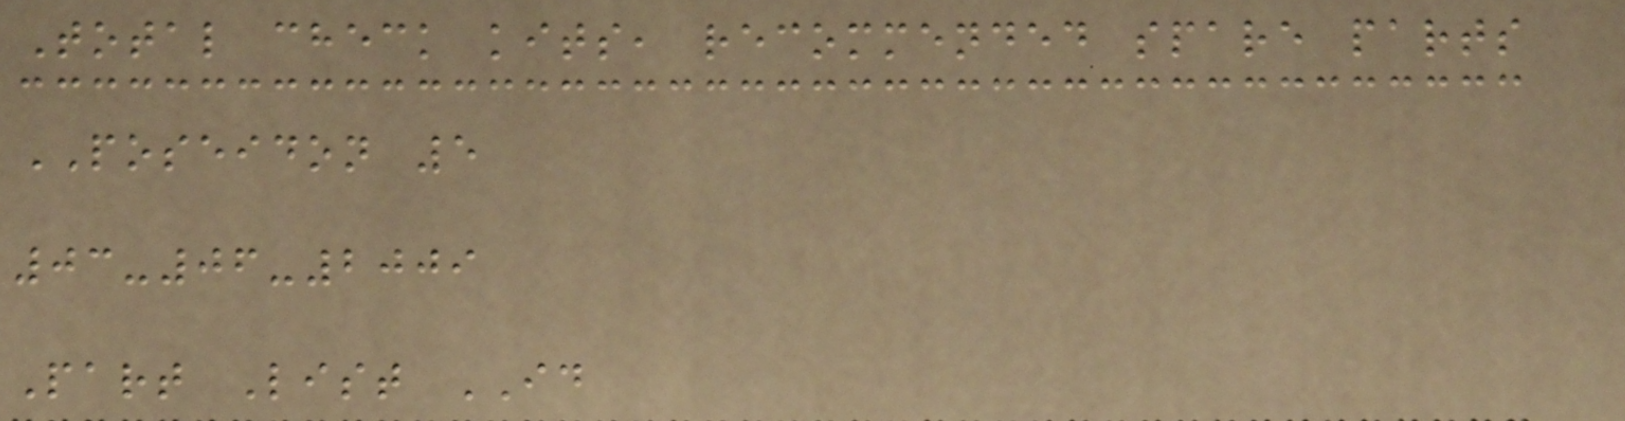Total check kits, recommended spare parts
POSEIDON 5
03-06-2009
Part List ID
